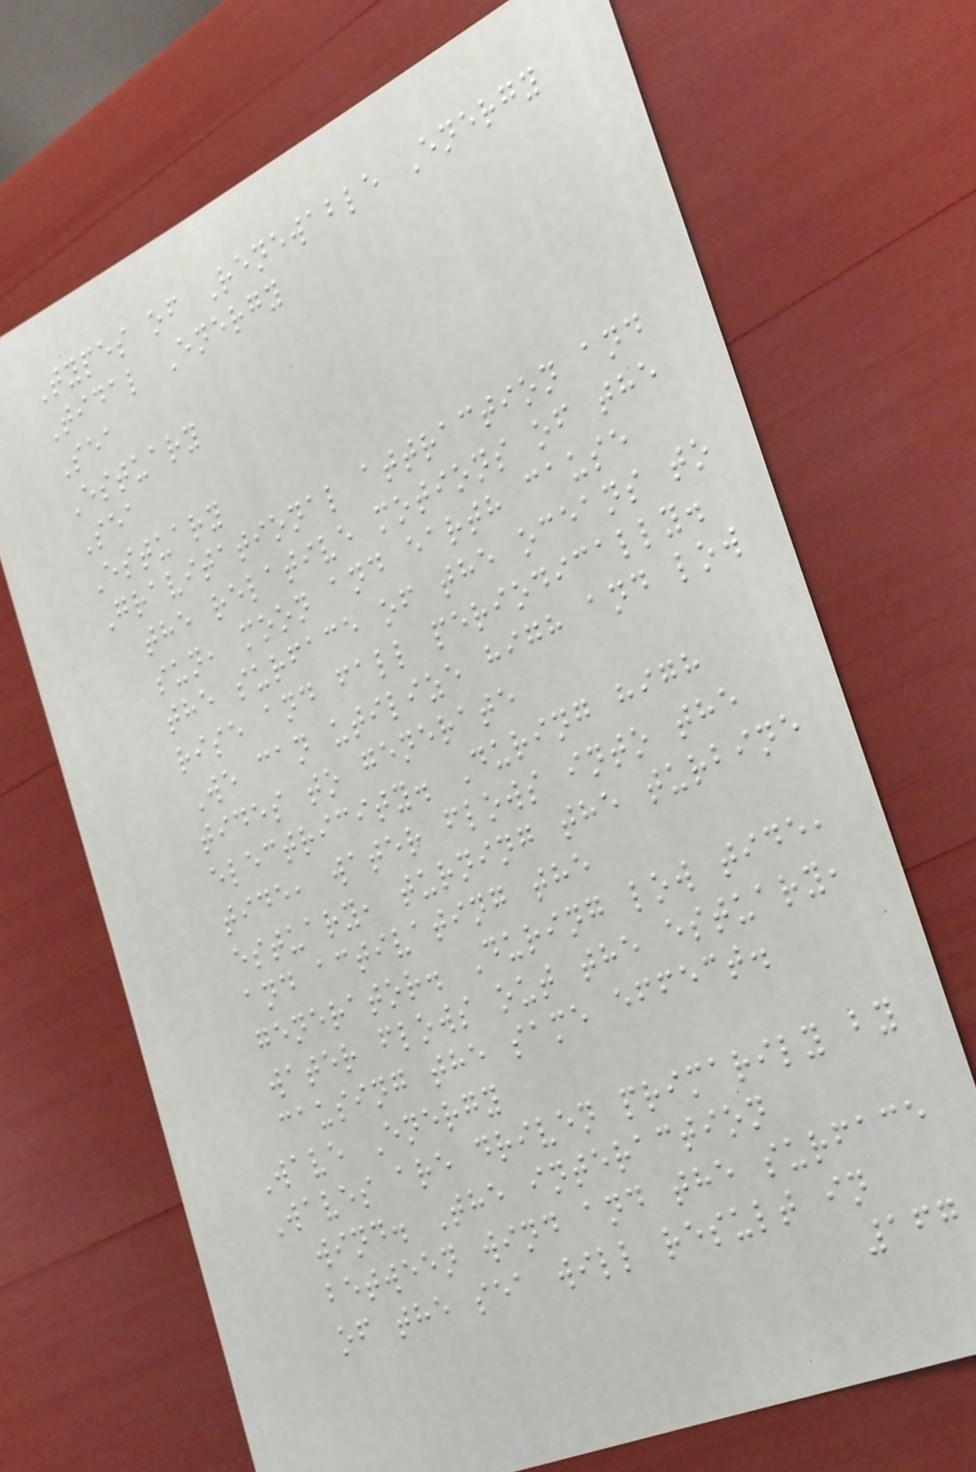Types of Renewable Energy
Tidal Energy
Sea
Estuary
Sea
Estuary
Gravitational attraction and
the relative motions of the
sun, moon and earth cause
the surface of the oceans to
rise and fall periodically.
We can utilize high and low
tides to generate
electricity. During high
tide, water flows into the
estuary, turning the turbine
and activating the
generator. During low tide,
water flows out the estuary,
causing the same effect.
Wave Energy
Waves are driven primarily by
wind. The interaction
between wind and the surface
of the sea will result in
167
